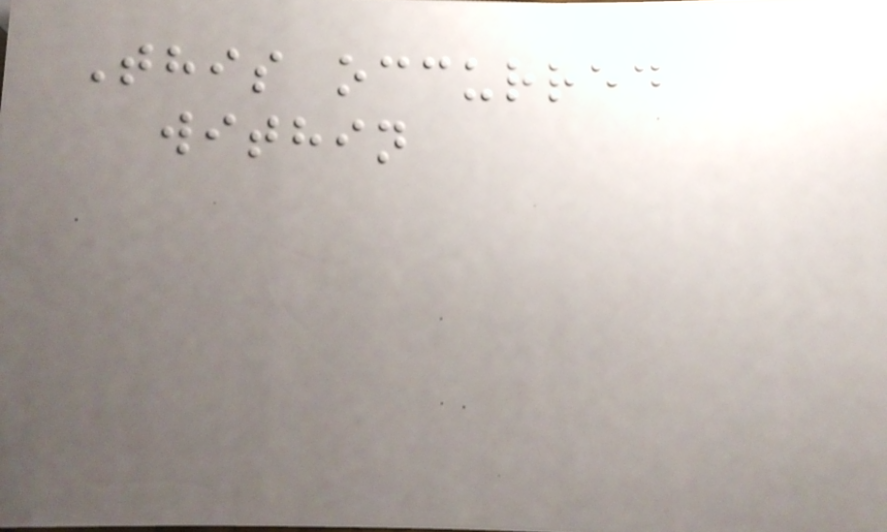This occurred
within
